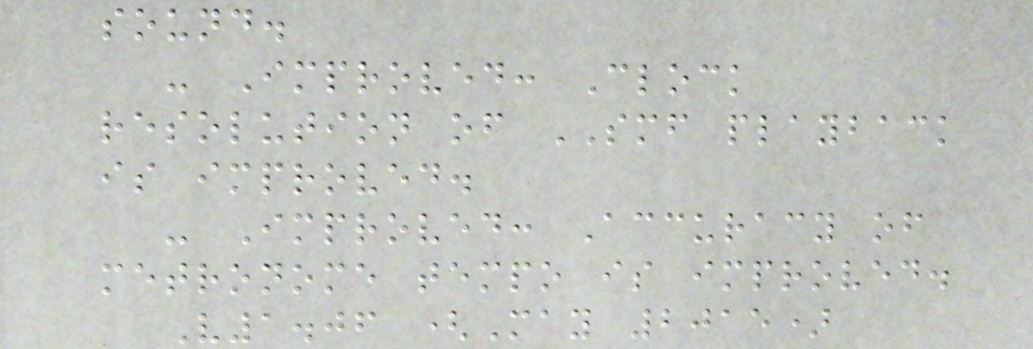sound.
- Improved: Clock
resolution of SMF playback
is improved.
- Improved: Accuracy of
metronome tempo is improved.
V1.06 (May 2015)
